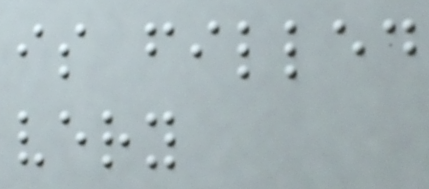is filled
very
